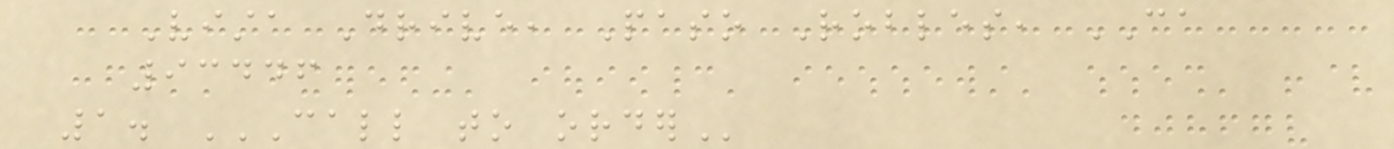Vista Drive, Paso Robles, CA
93446
1. CALL TO ORDER
